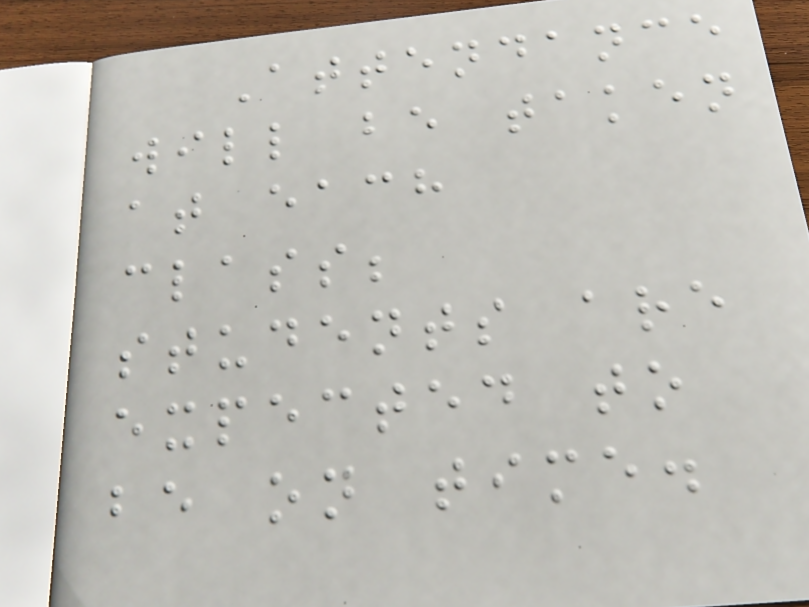Attendance
will be taken
at each
class;
students are
expected to
be on time.
